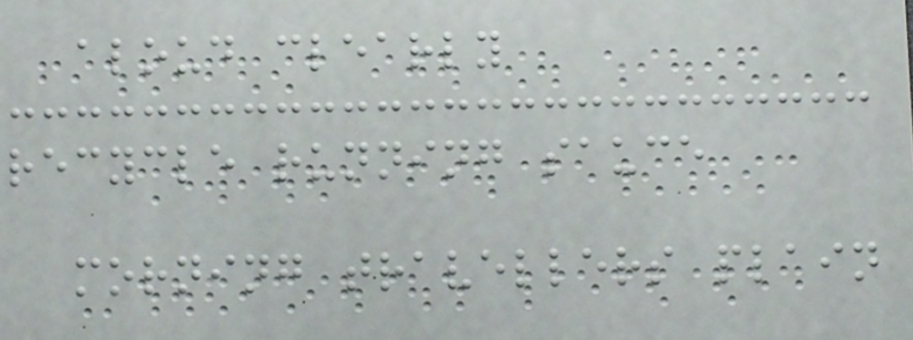aloud clearly
recycle running sauce
morning travellers plain
